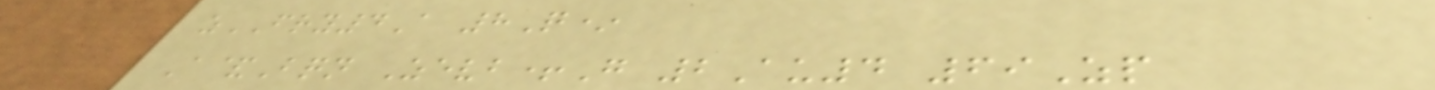zFRY4A 8Q*
A&Bqn Zevb+G 2Au4 69Zp
